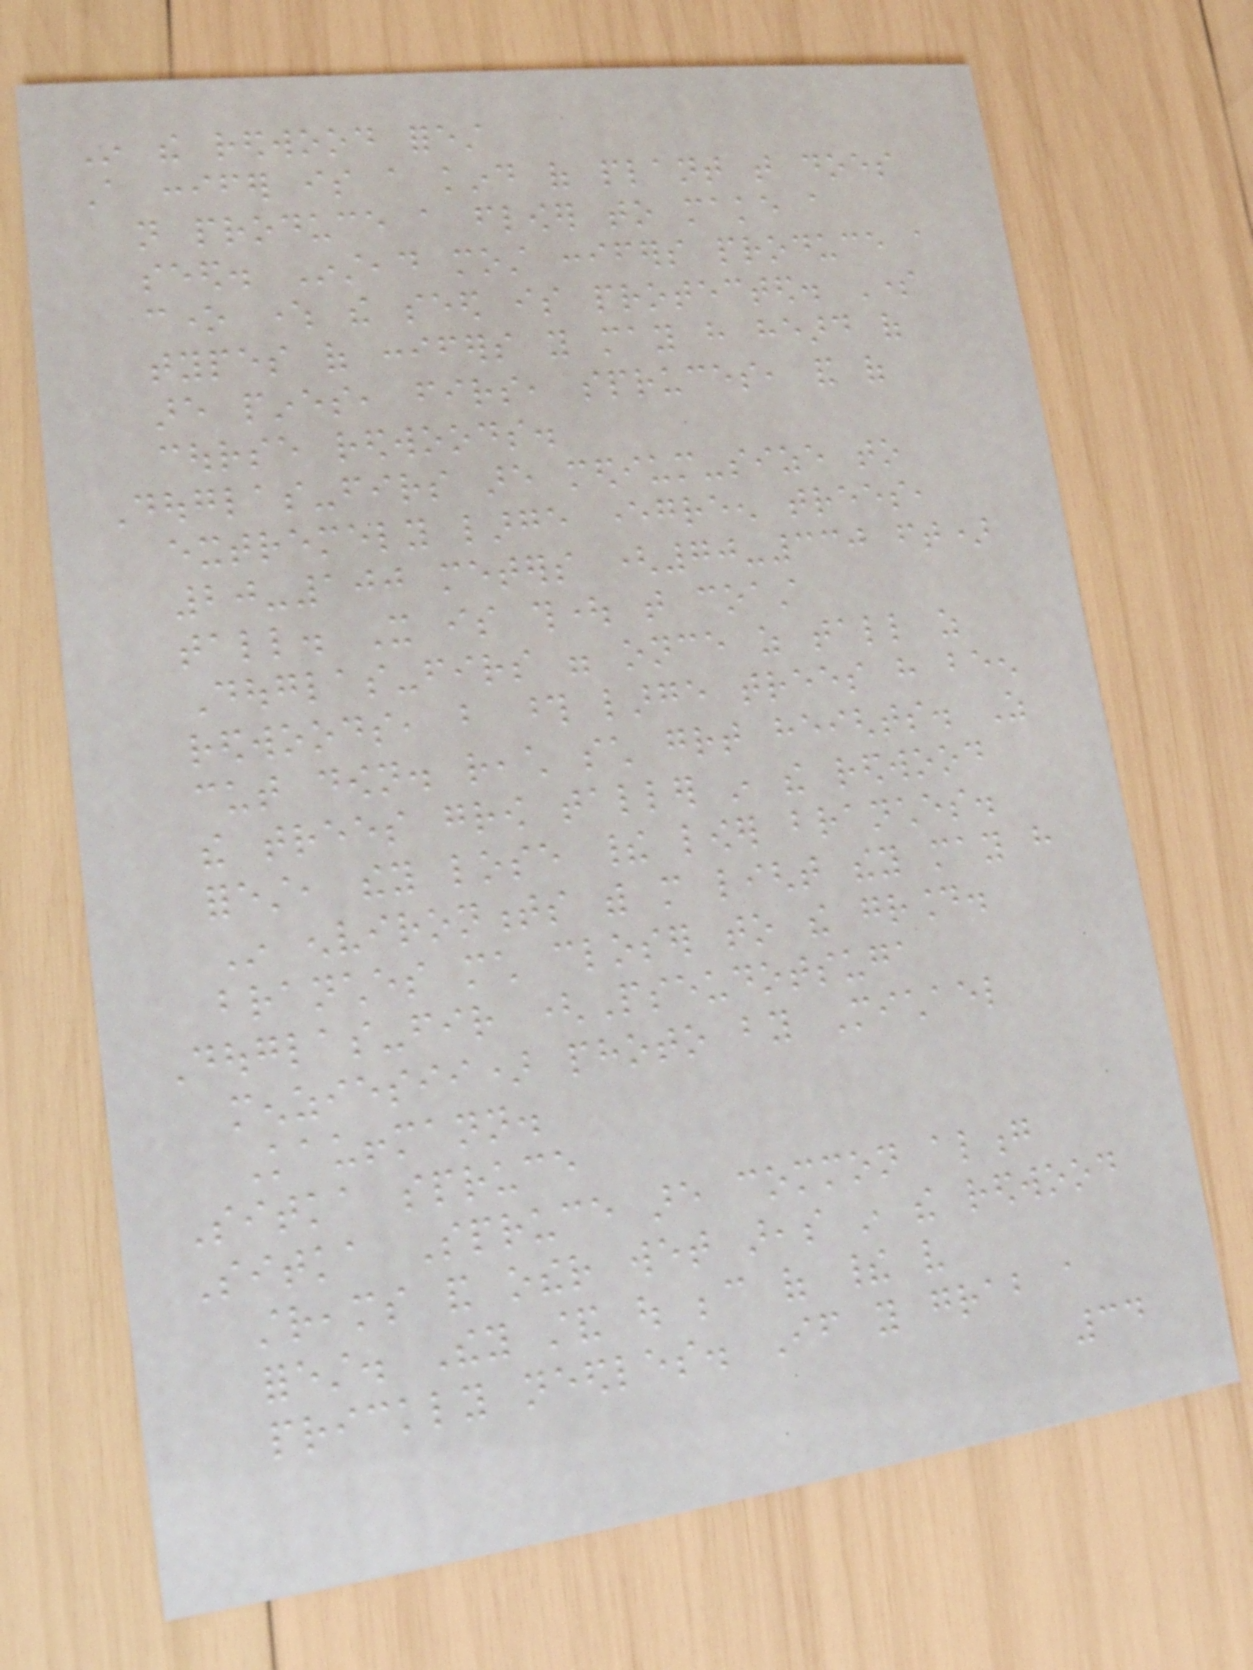In the redwood forest
A conifer is a kind of plant that does
not produce a flower to make a
seed. Instead most conifers produce a
cone where the seed is protected. Some
types of conifers you may have heard of
are pines, firs, spruces, and of
course redwoods.
Douglas-firs are medium-size to
extremely large evergreen trees,
20-100 meters (70-330 ft)
tall. It is thought that coast
Douglas-firs were once as tall as
redwoods, but those large trees have been
cut down. reach such great heights. As
the trees grow taller in the redwood
forest, they lose their lower branches.
In environments with more light they may have
branches much closer to the ground.
Douglas-fir (Pseudotsuga
menziesii) photo by Michael
Kauffmann.
Sitka spruce
Sitka Spruce are common along
streams and other wet areas in the redwood
forest. They stand out because of their very
prickly needles. If you grab a
34
